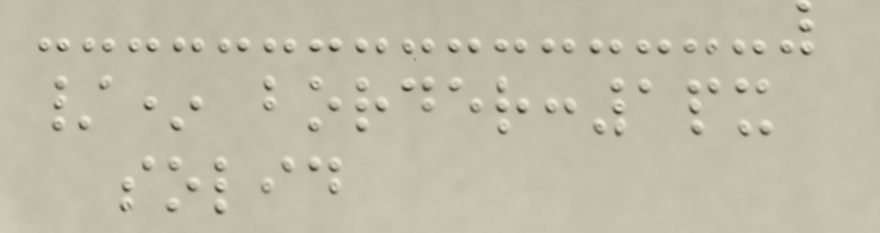/* border:1px
solid
